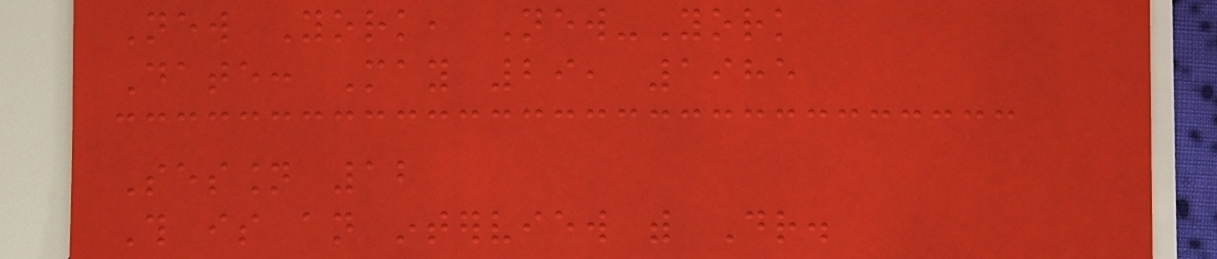New York, New-York
Date: May 29, 1985
Session 12
This is an interview with Dr.
